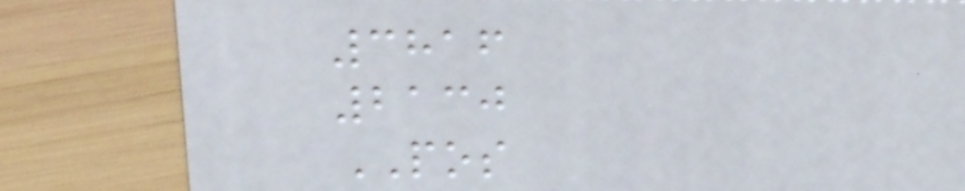3816
2130
POS
